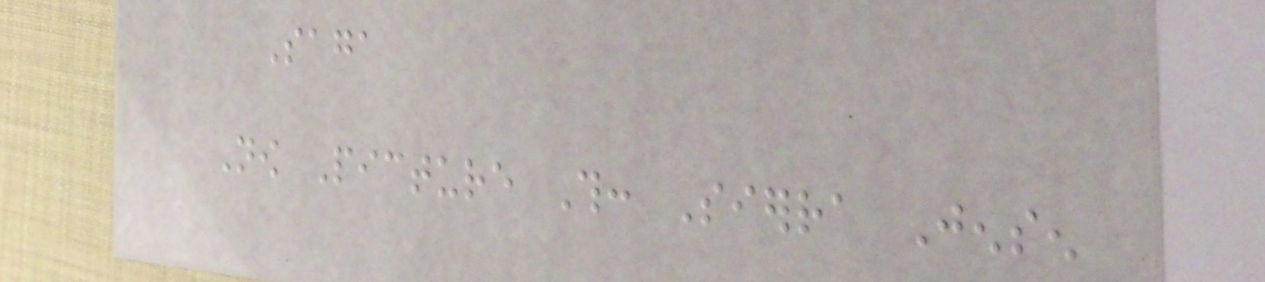Saga
Now Picture This: Sierra Jensen
